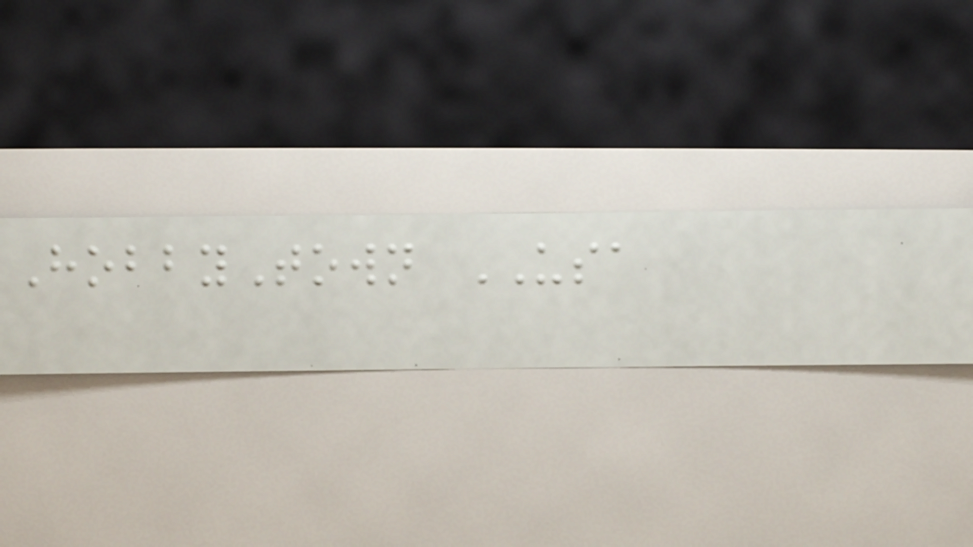HobbyTown USA
